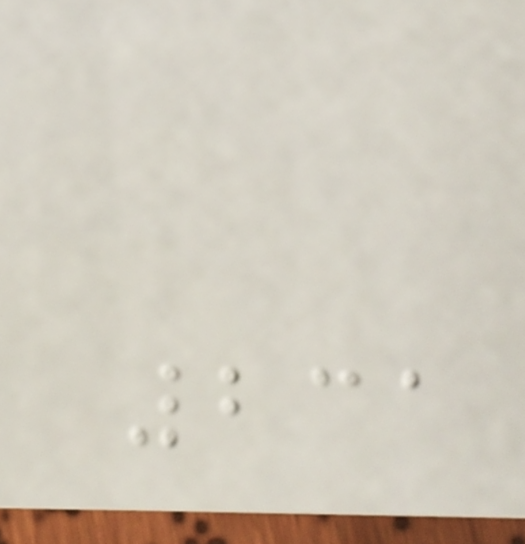231
